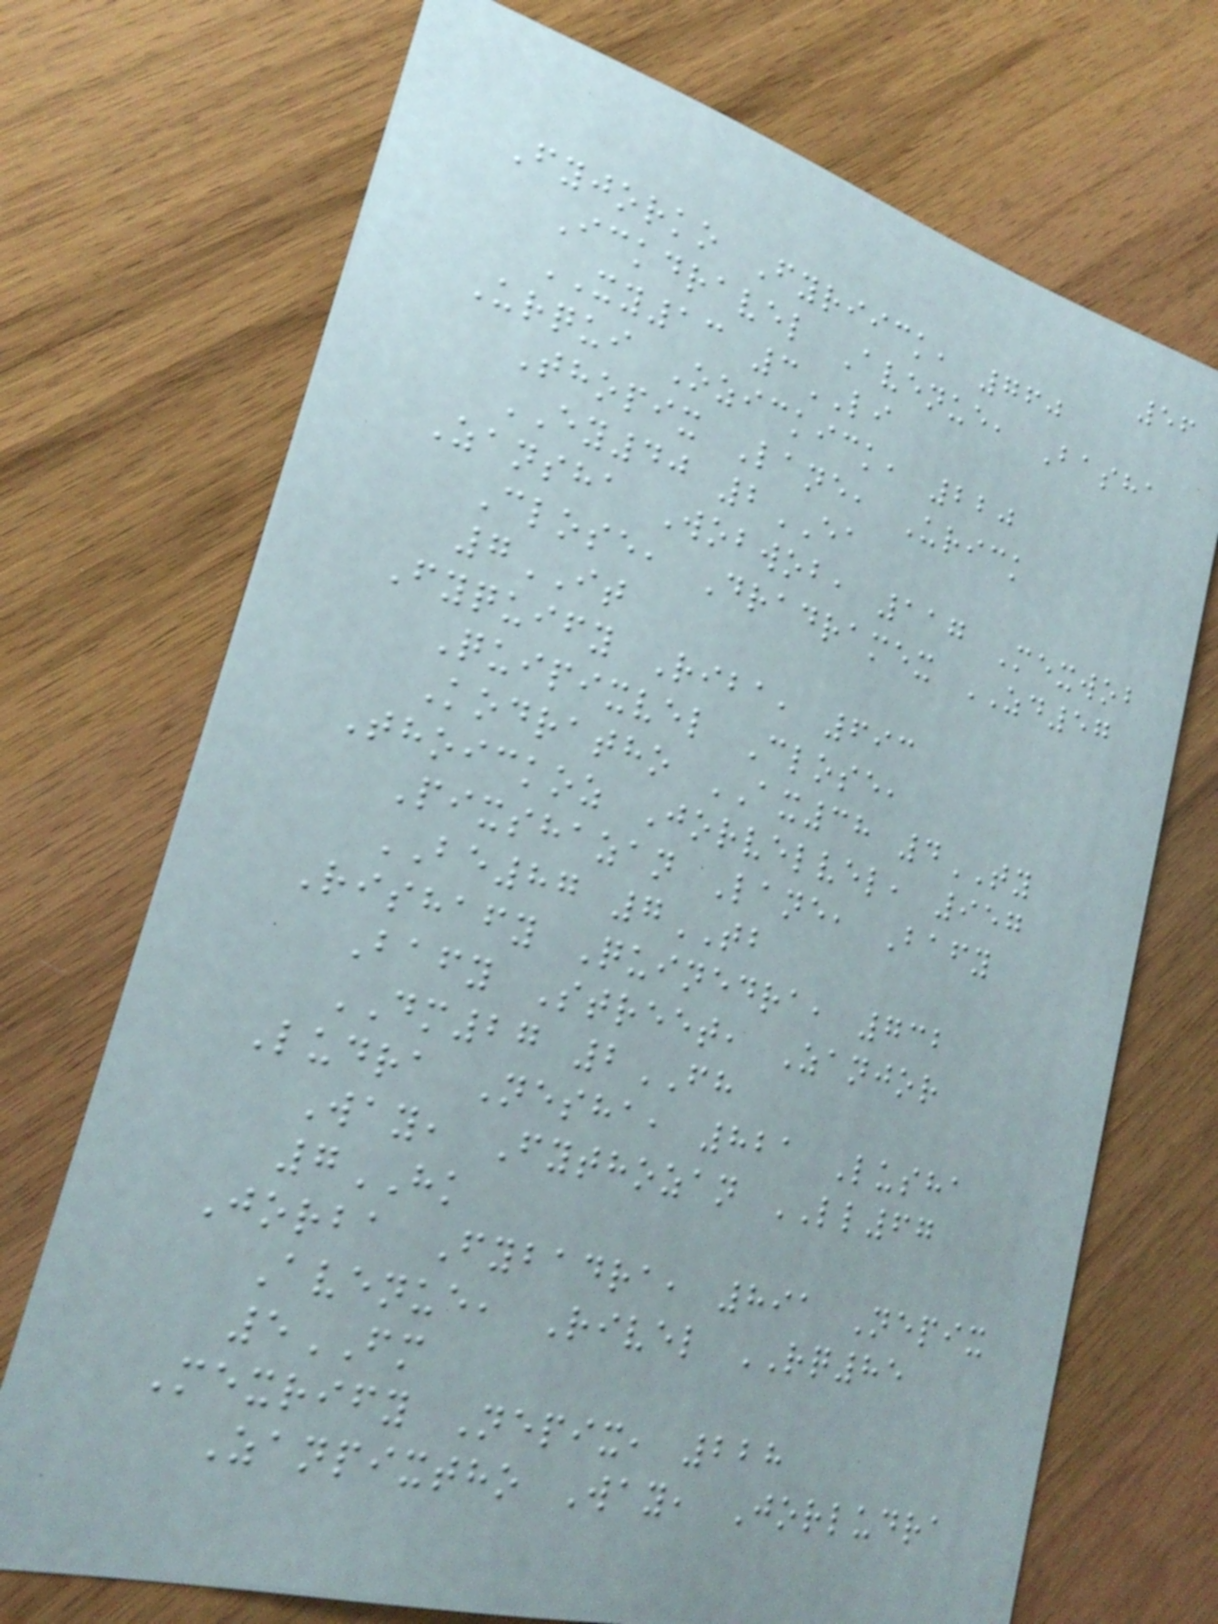56
Fyjorko Fyriick, 760
Ickdravel Avenue, Basha
XY13 3LI
Urqui Ozickick, 220
Thopix Lane, Urick
EY40 2EA
Zansha Wobwob, 117 Mexwob
Close, Dradramex ZD57
7IT
Fyquify Riba, 693
Quipixvel Close,
Kodratho AX38 4TY
Thoickoz Jorvelvel, 957
Pixshazan Lane, Bafy
BE87 7TB
Rishafy Quinedra, 732
Bafy Street, Zanjor
DM27 2FH
Ludra Nesha, 821 Lusha
Way, Fythozan LL67
7HK
Jorba Fybadra, 891 Nepix
Avenue, Rivel RQ85
5FM
Mexrify Nepix, 228
Zanpixtho Way, Jorludra
